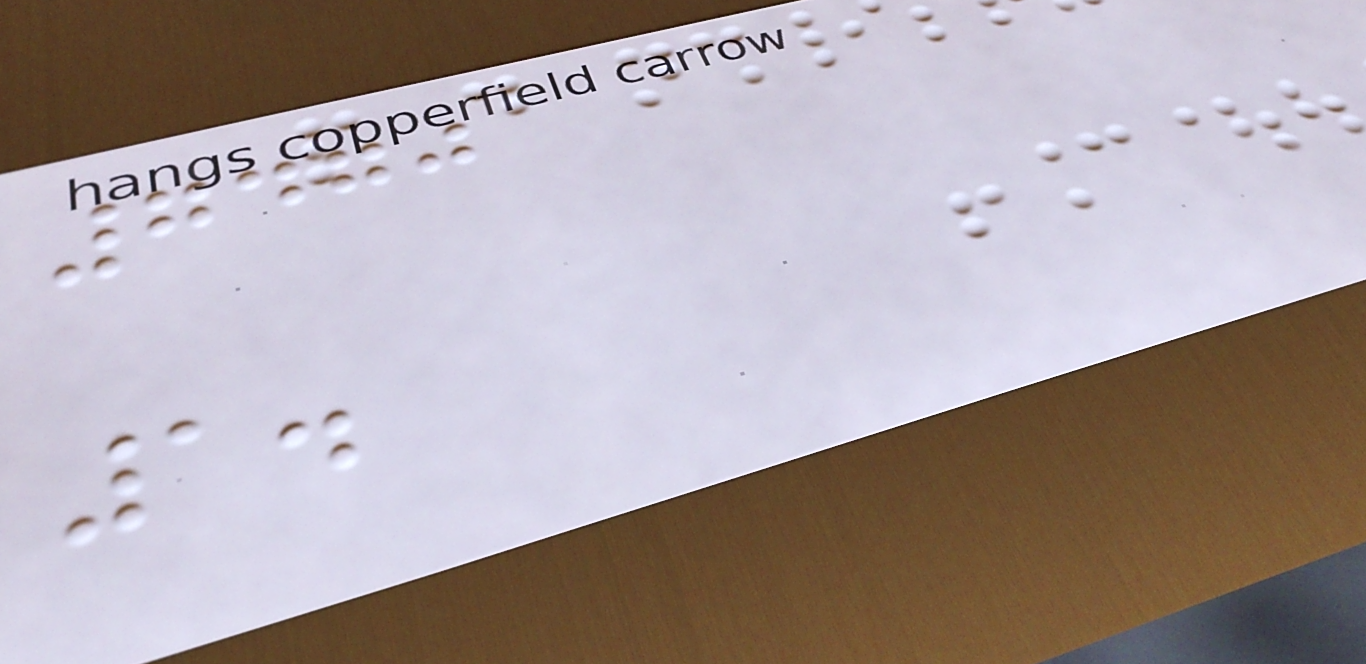7470
1.
